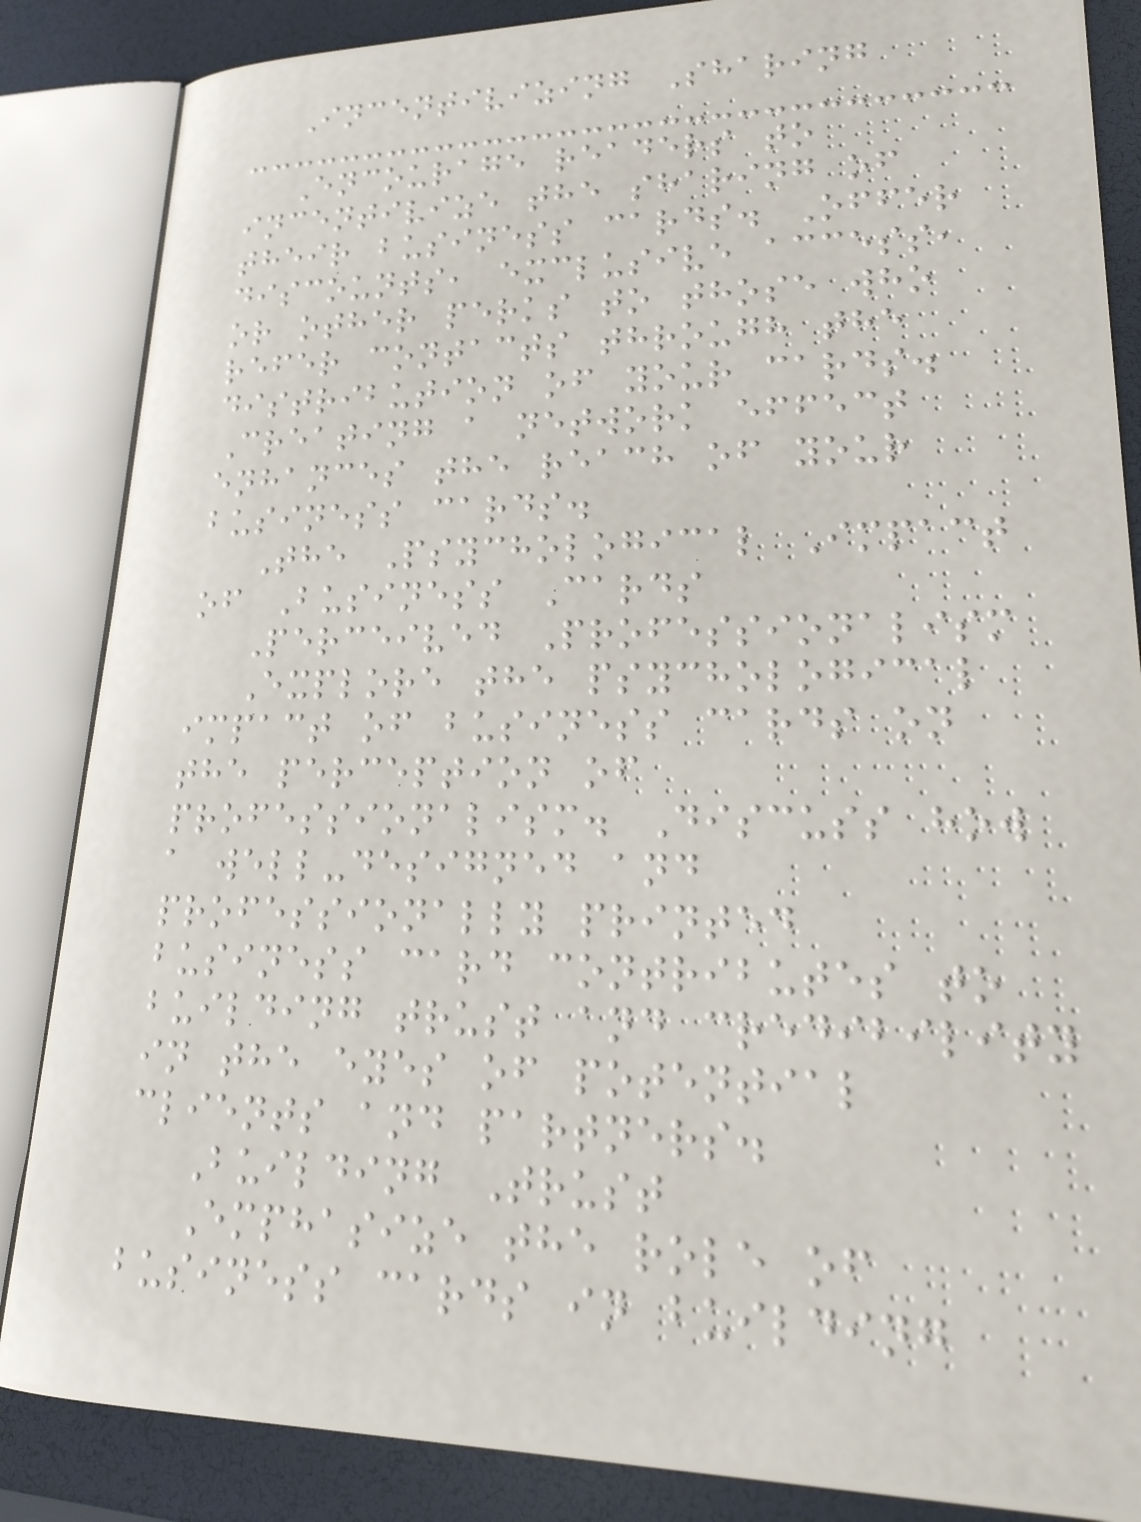Incentivizing Sharing
Encourage readers to
incentivize the sharing of
their business cards. Offer
discounts, exclusive access,
or other perks to those who
refer contacts through the
distribution of your cards.
Creating a network effect
enhances the reach of your
business cards.
The Psychological Impact
of Business Cards
Perceived Professionalism
Explore the psychological
impact of business cards on
the perception of
professionalism. Discuss how
a well-designed and
professionally printed
business card contributes to
building trust and credibility
in the eyes of potential
clients and partners.
Building Trust
Emphasize the role of
business cards in building
